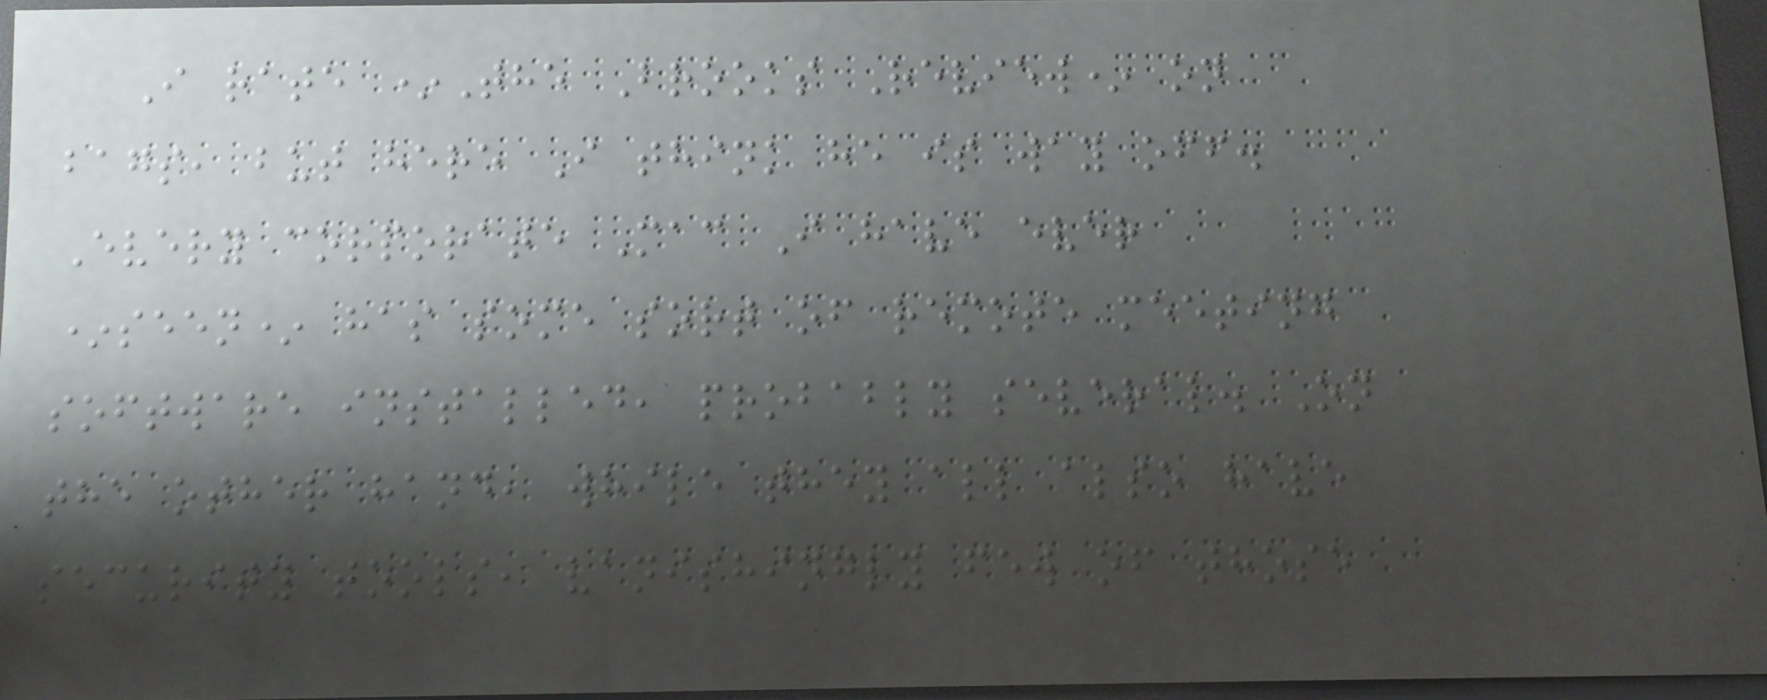I rate *The Brooks Review* on
bags, but here I think he is way off.
Every corporate Mac I have ever
*seen* has some sort of remote meeting
software installed, probably several. On
the other hand, while they all also have
security tools, vanishingly few of those
